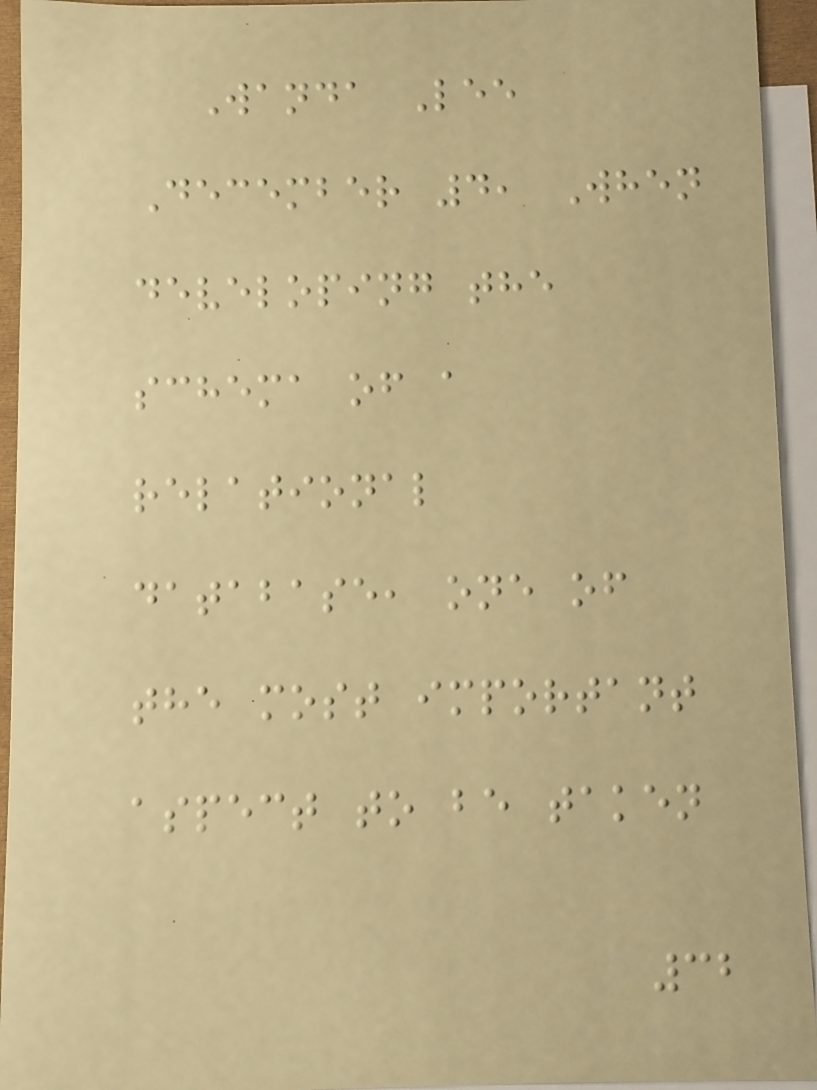Wanda Lee
December 4, When
developing the
schema of a
relational
database, one of
the most important
aspect to be taken
32
